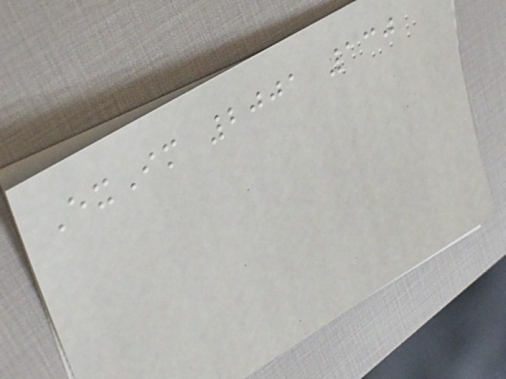ExIm 2001 130
